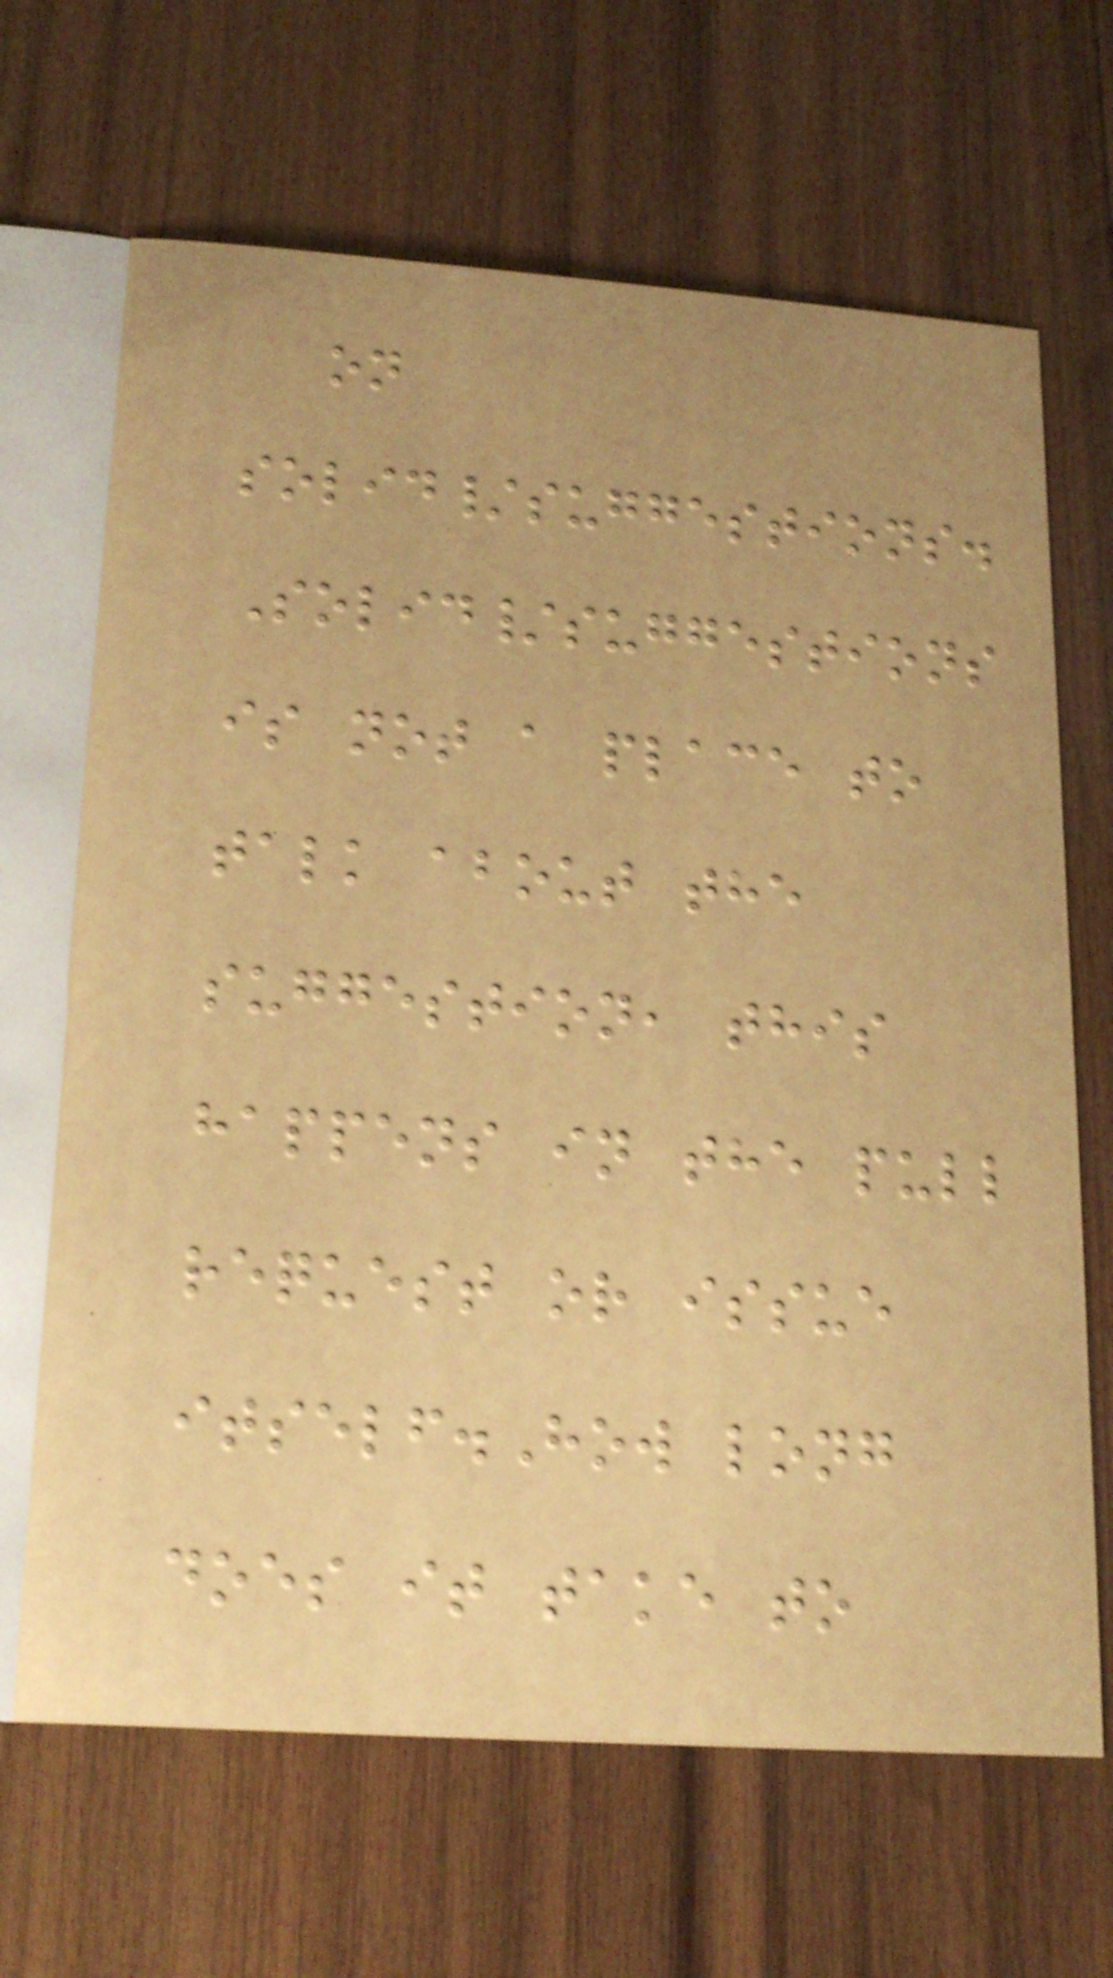on
solid/suggestions.
Solid/suggestions
is not a place to
talk about the
suggestion, this
happens in the pull
request or issue
itself.How long
does it take to
